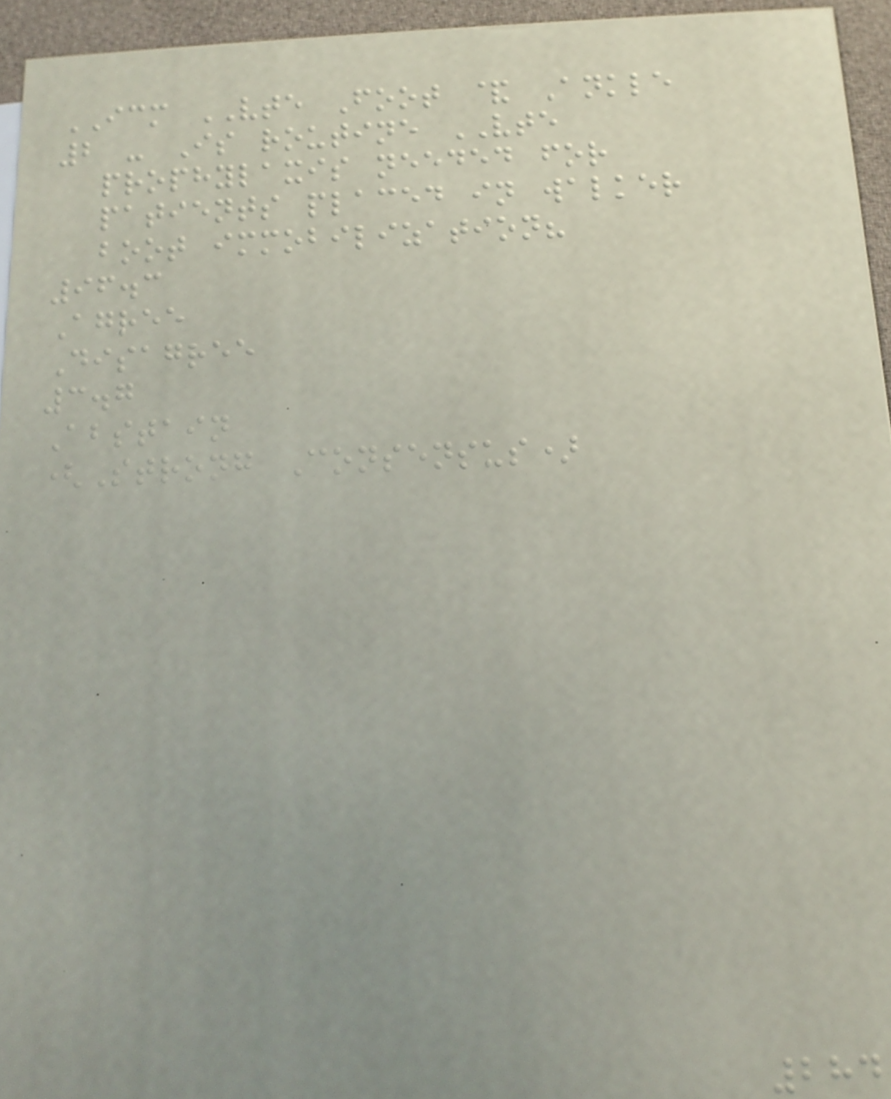ICM VTE Foot & Ankle
2 - Is routine VTE
prophylaxis needed for
patients placed in walker
boot immobilization?
96.3
Agree
Disagree
3.7
Abstain
(Strong Consensus)
284
